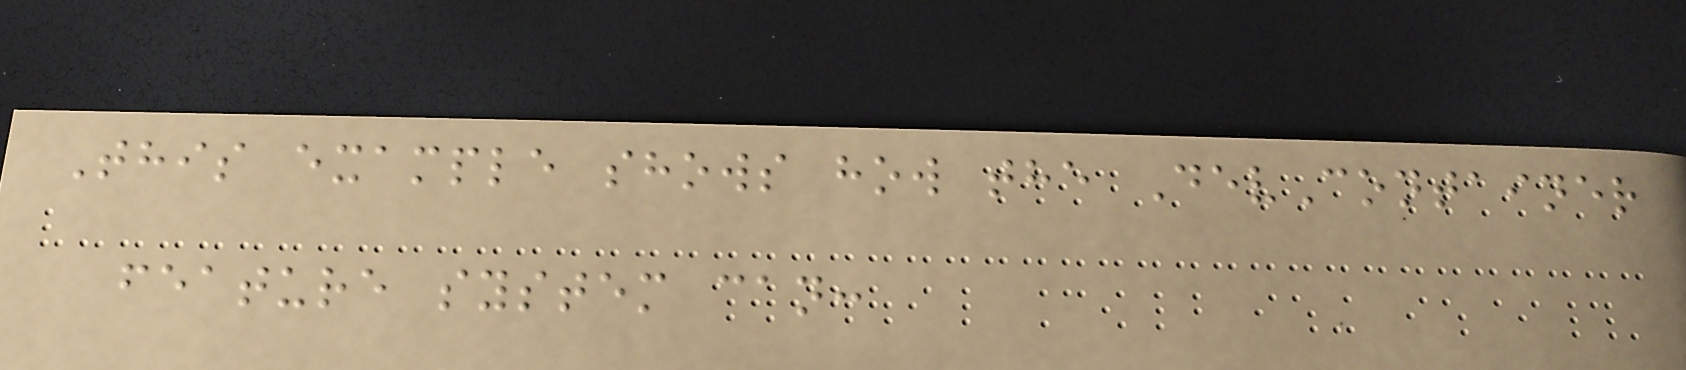This example shows how the DevContainer
feature system can:
